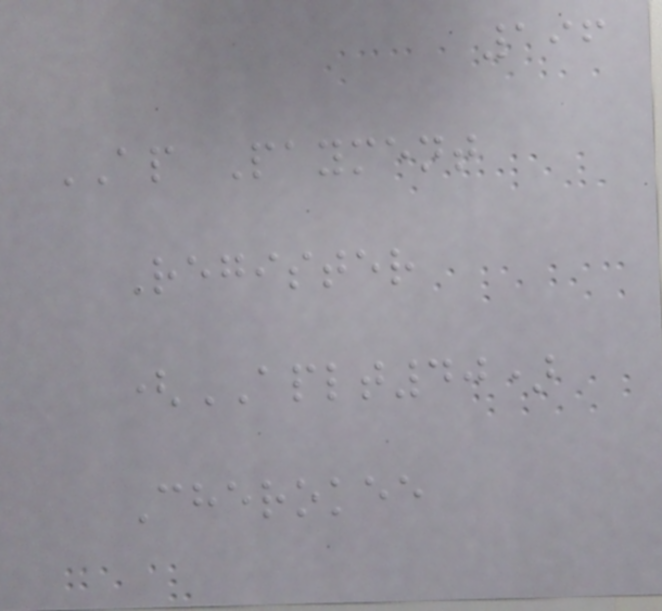196
AP Payment
Register
(APLT40)
Cherokee
